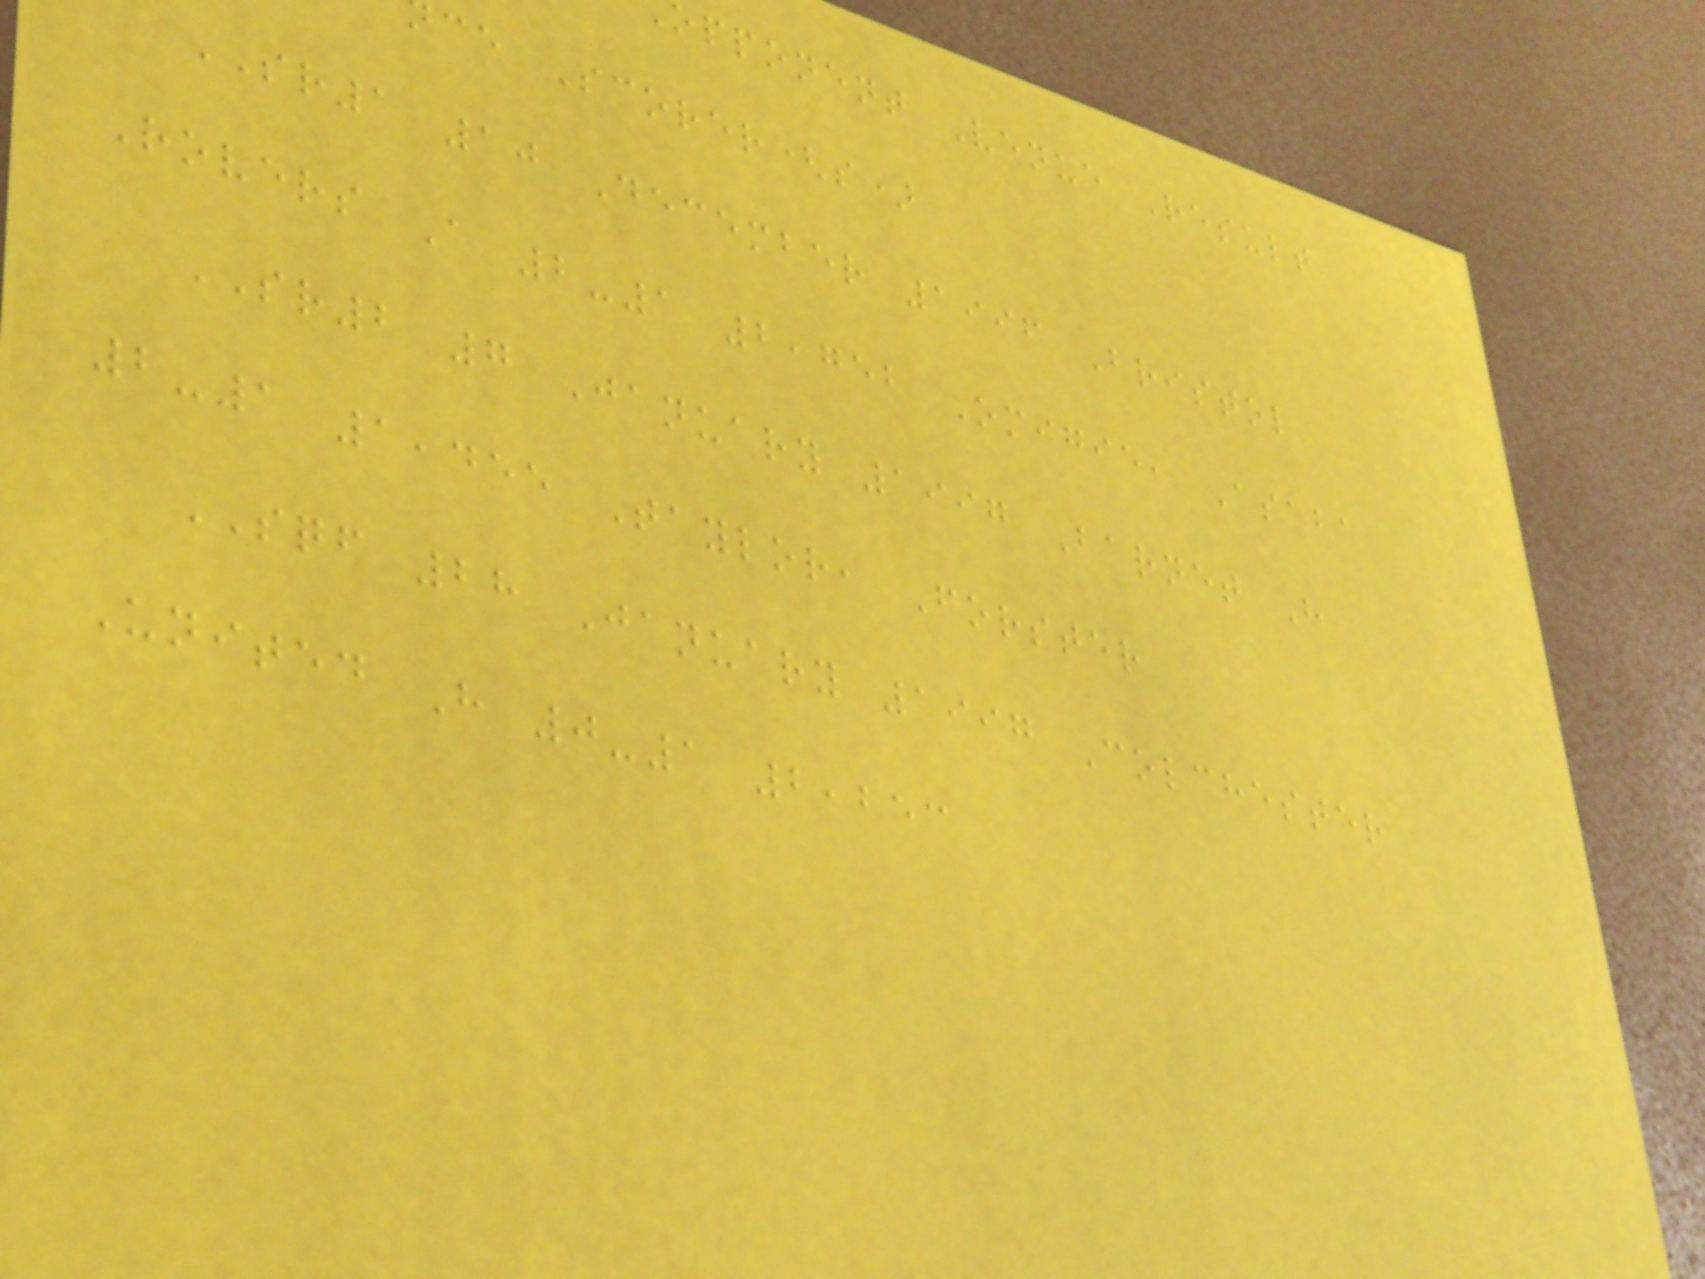opponent Venue Result
ce Scorer(s)
SR1 10 December 1996 Bristol
Rovers A 2-1 2,752 Omigie, Asaba
SR2 7 January 1997 Barnet H
2-1 1,455 Taylor, Forster
SQF 28 January 1997 Colchester
United H 0-1 2,253
